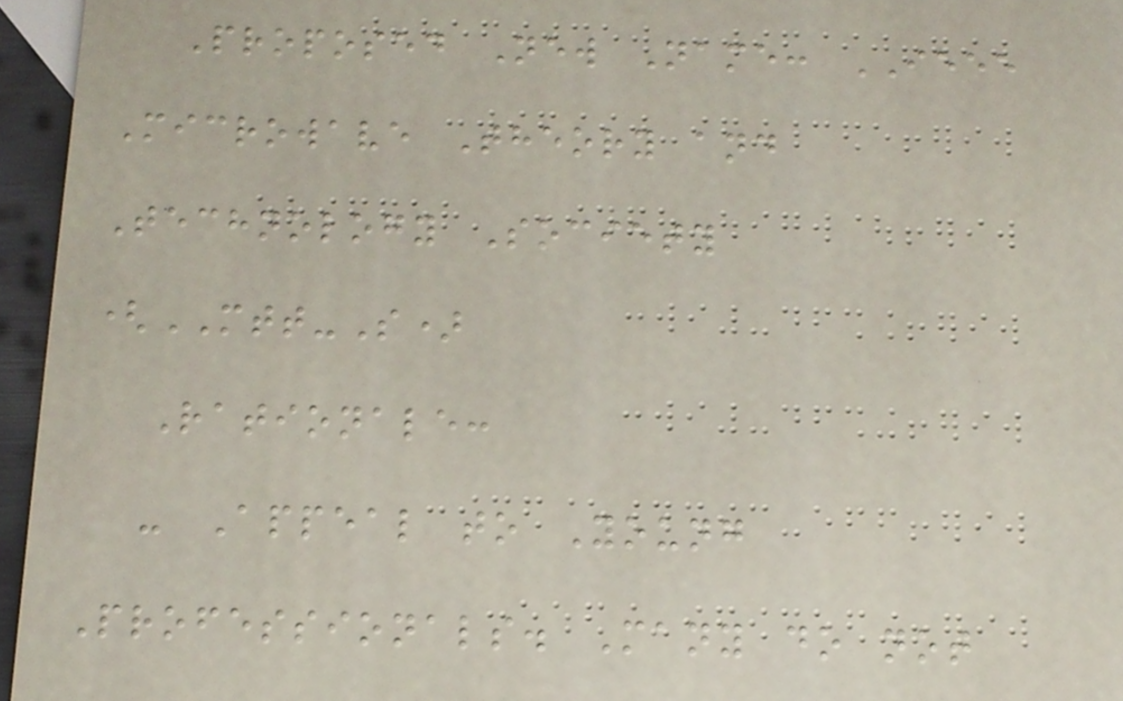Proposed New Name: IEEE
Microwave Theory and
Technology Society
(MTT-S)
Rationale:
- Appeal to Young
Professionals. Many do not
